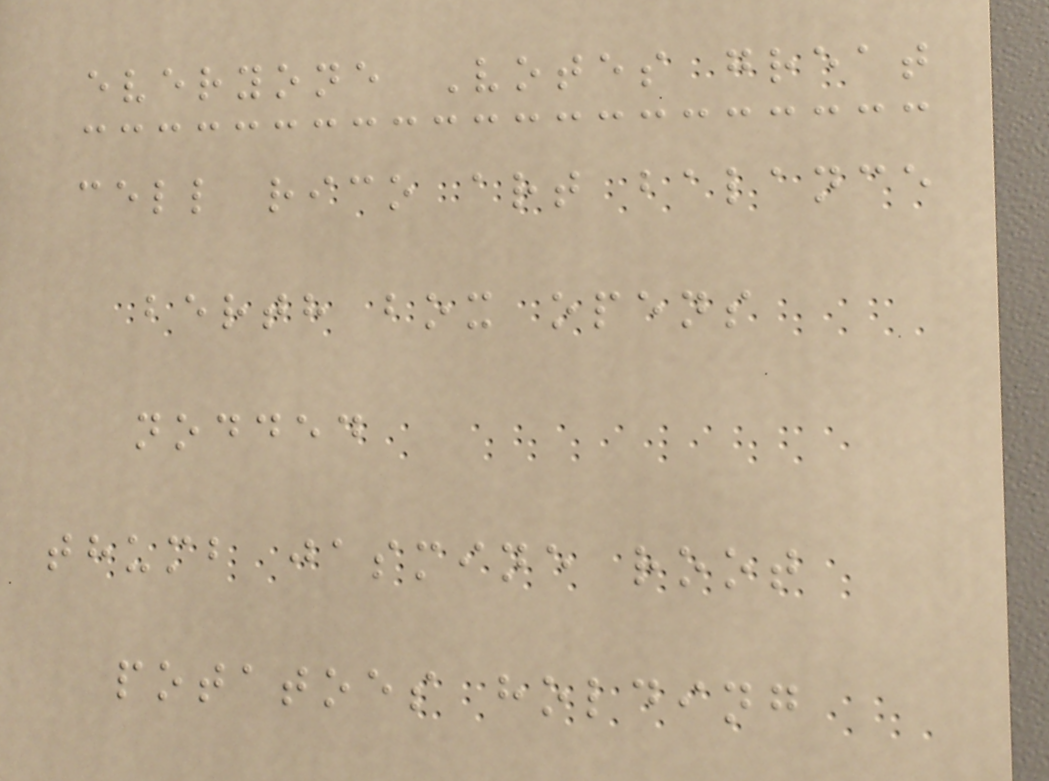everyone Votes great
cell rico art balance
berth box opens
nodded
thumb jasmine root
potatoes holding
